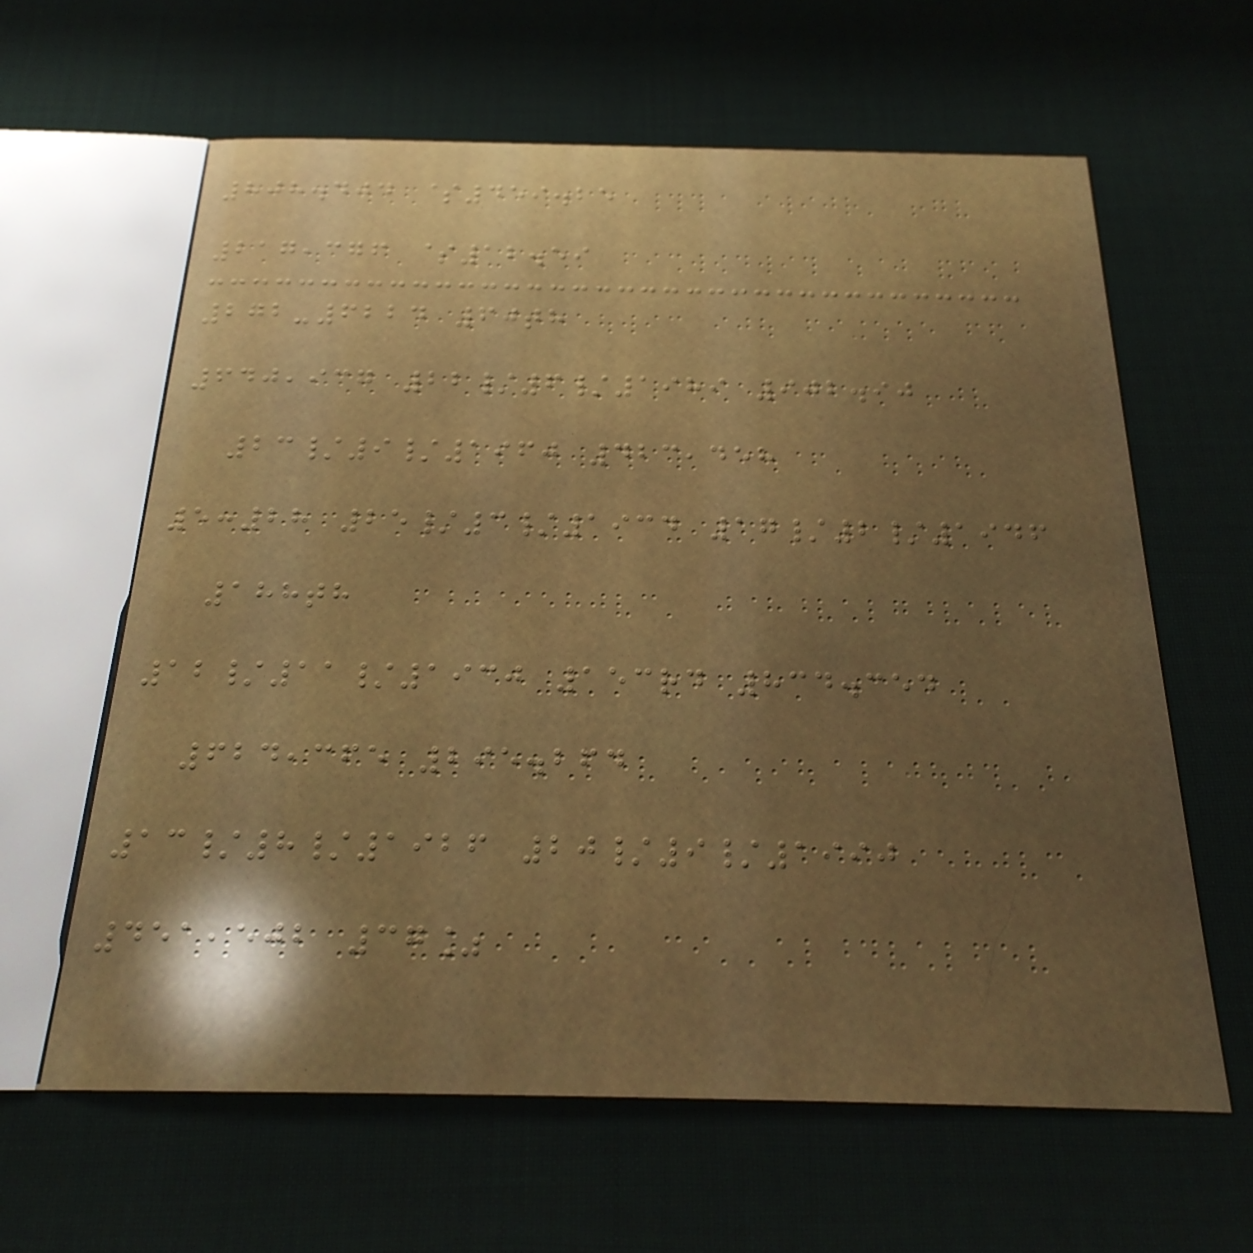808.404 $459.25
217,376 $12.59
272-6224 60th
640,937 22/6/1989 902.90
23/9/1960 423,458
5:28 25/3/1934 17/2/1946
188th
12/11/1930 153rd 834.354
624,365 295.264
13/8/1926 20/9/1990
451,502 37%
